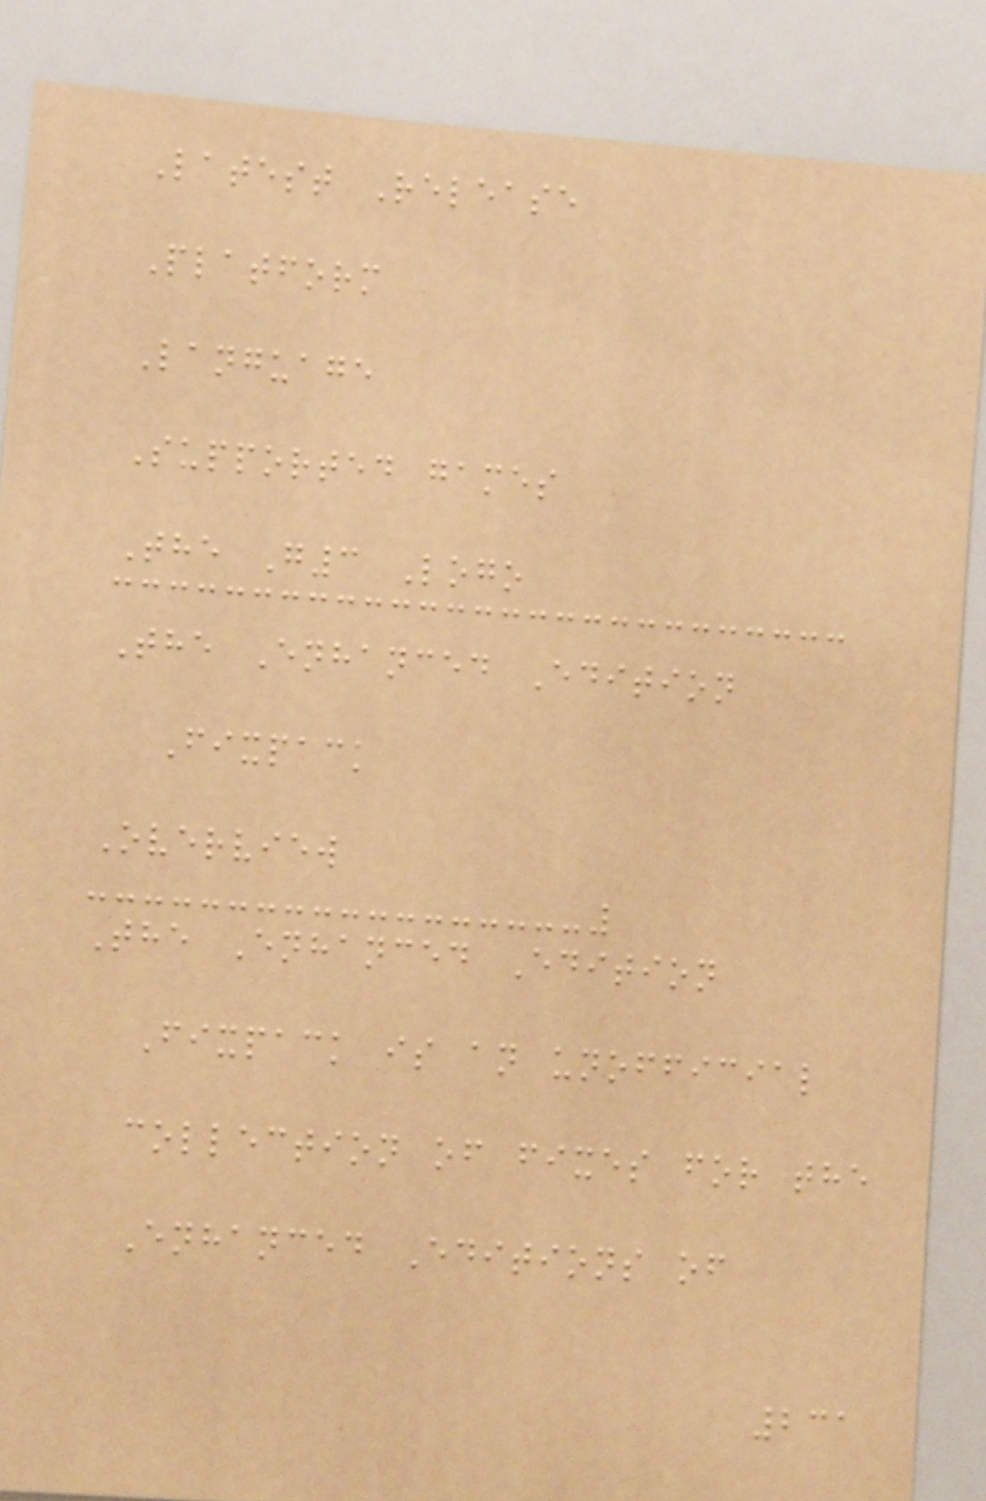Latest Release
Platform
Language
Supported games
The G3 Logo
The Enhanced Edition
Fixpack
Overview
The Enhanced Edition
Fixpack is an unofficial
collection of fixes for the
Enhanced Editions of
231
